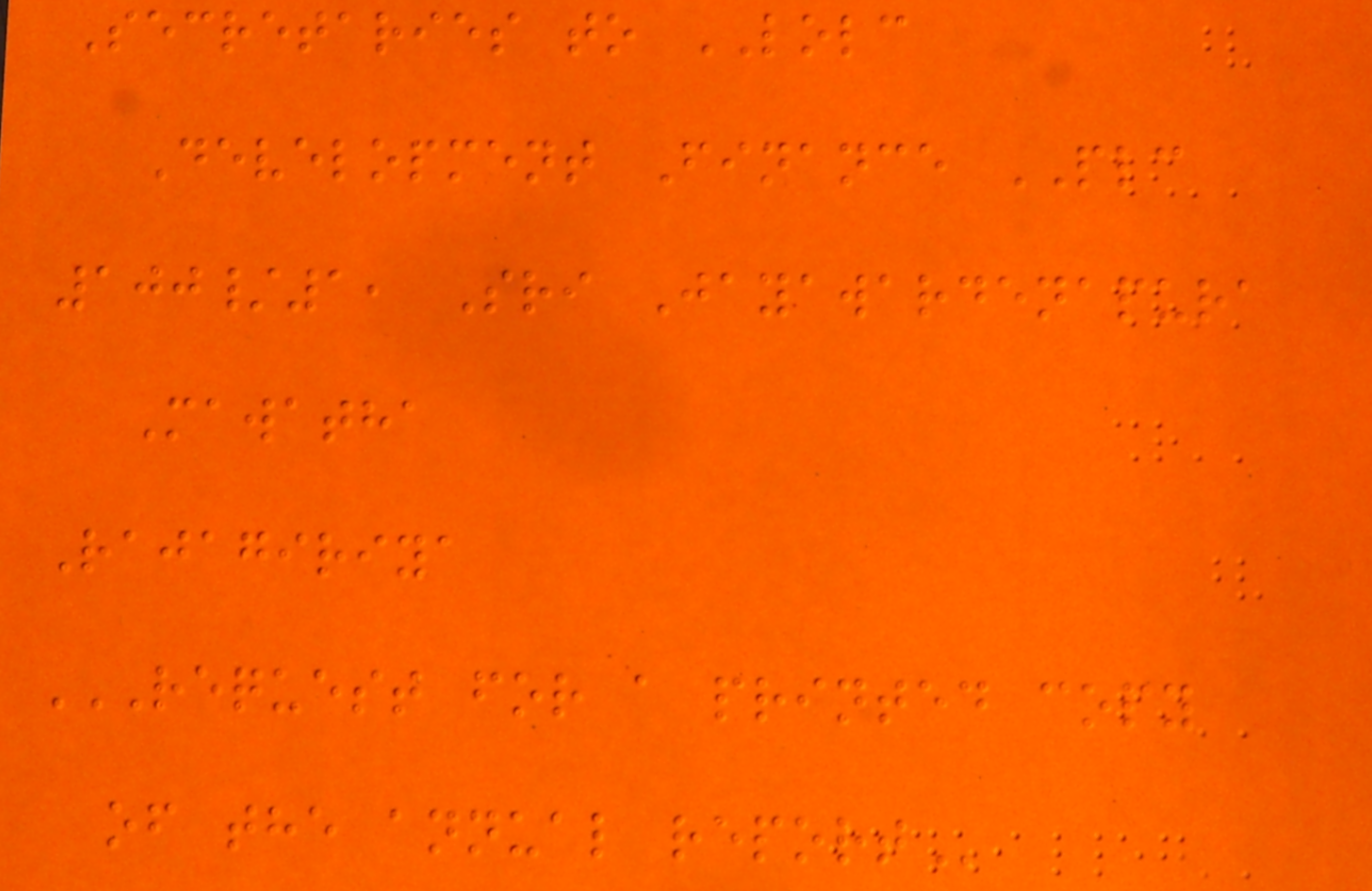Secretaries to LOLC
Development Finance PLC
100/1, Sri Jayawardenapura
Mawatha
Rajagiriya
REQUEST FOR A PRINTED COPY
OF THE ANNUAL REPORT
